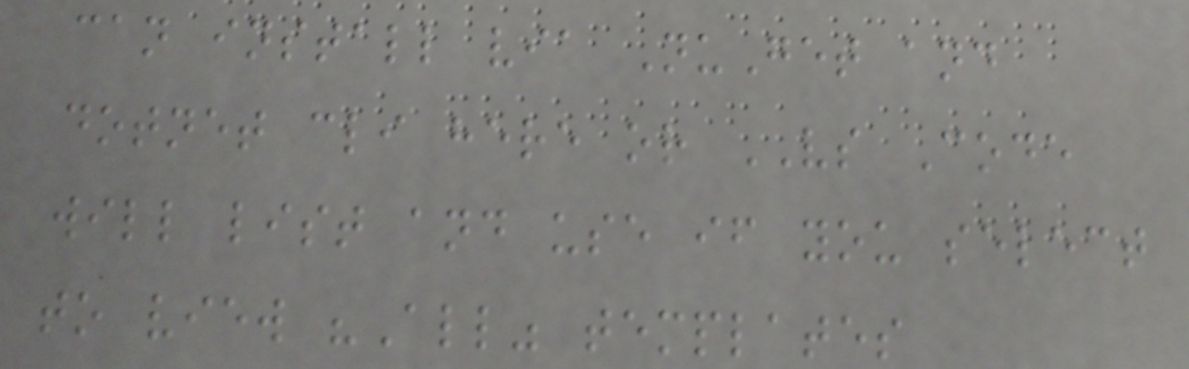can install via NuGet and
dotnet cli here or VS Code
will list and use if you select
to view "All" templates
